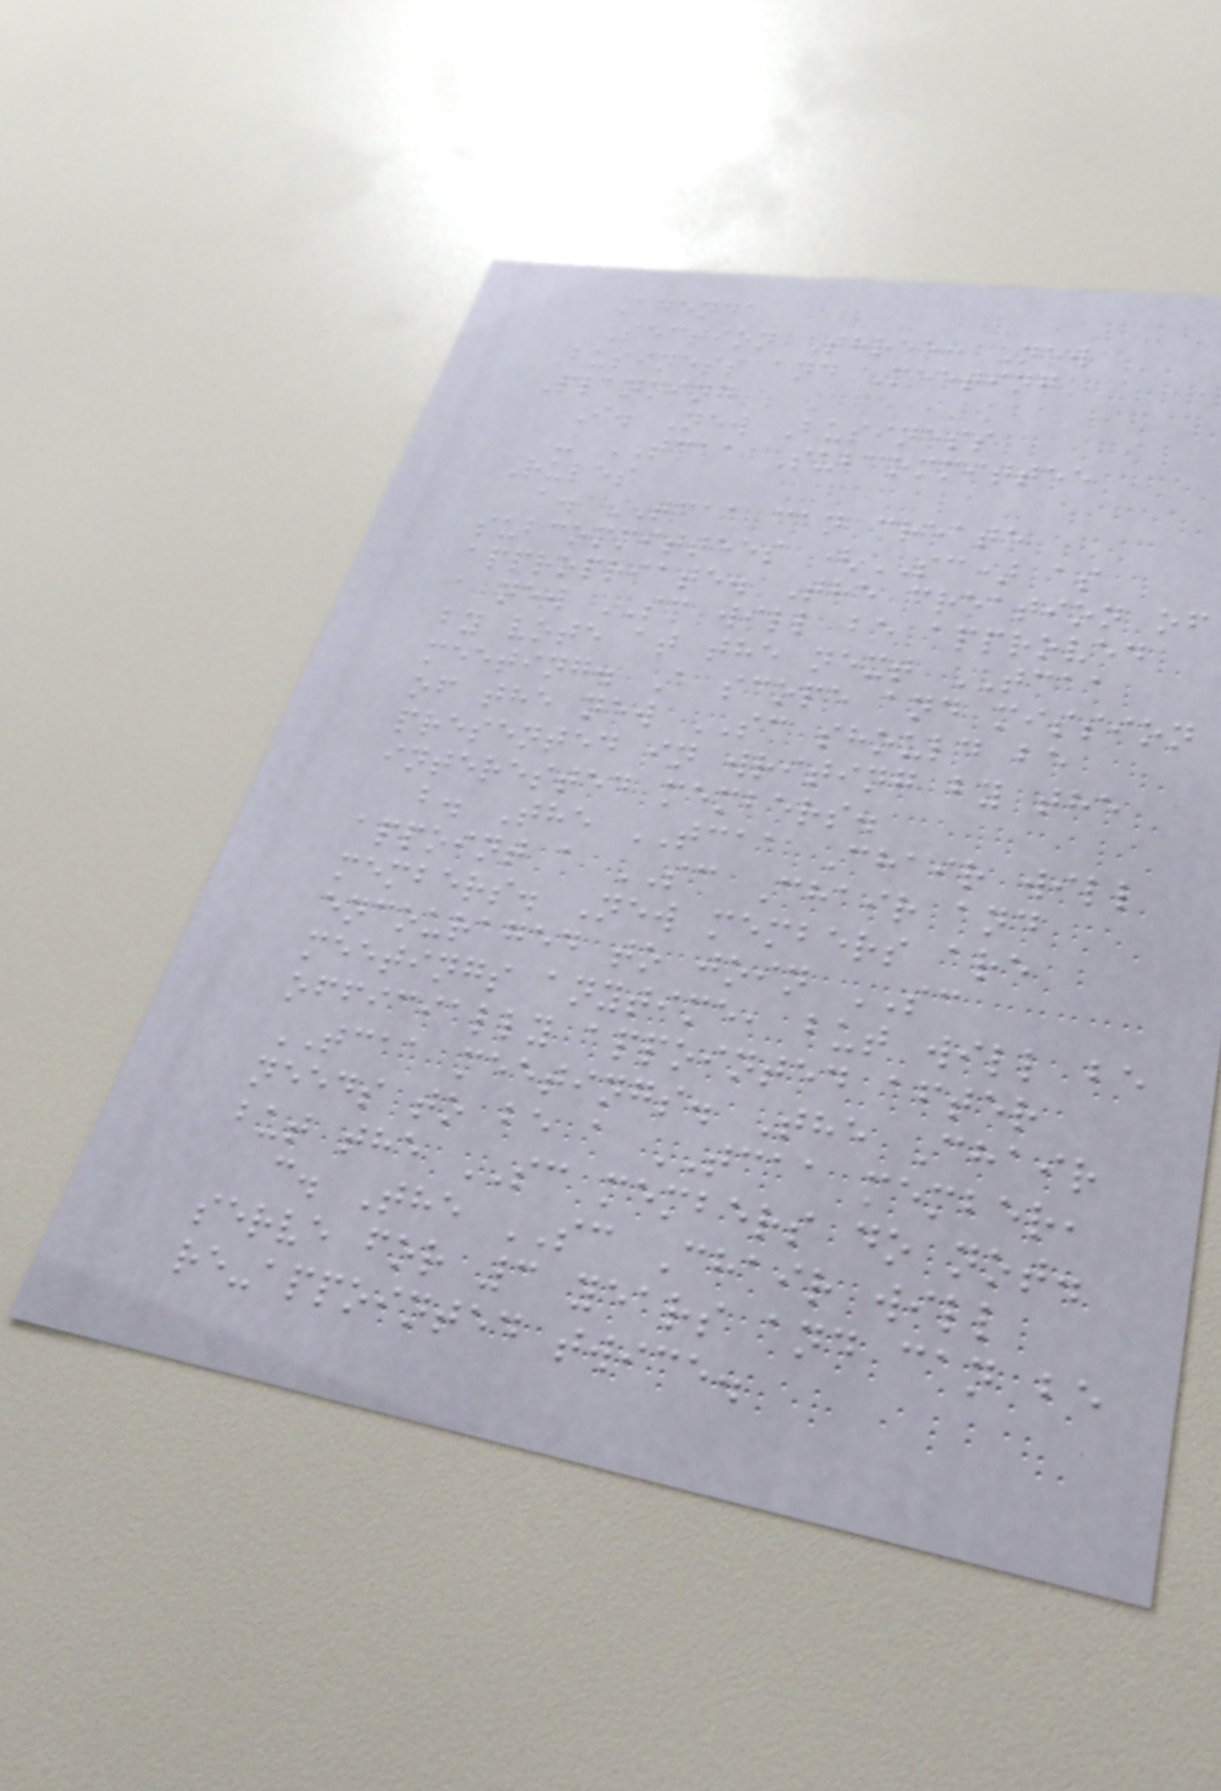Agenda
Section Three: New
Business and Meeting
Planning
I. New Business
- TCAA Subcommittee
Rules
a. TCAA can create
subcommittees (SC) as
appropriate. The creation of
a new SC will be approved
by vote at the next TCAA
meeting. A scope and mission
of the new SC should be
presented in writing by the
interested members.
b. The TCAA Chair will
appoint a SC Chair and
members. New members are
encouraged to join SC
meetings anytime, but will be
officially appointed after
TCAA meetings. The Chair
needs to be a TCAA member,
but the SC members do not.
c. The SC Chair will
serve for 3 years and can be
re-appointed twice.
